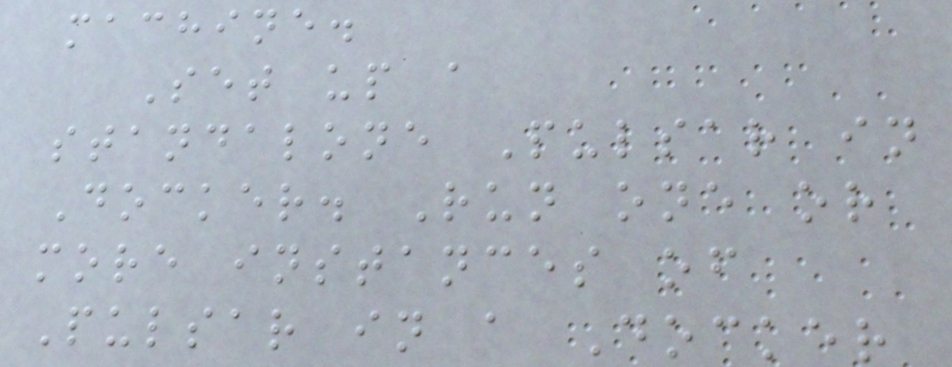machine.
Set up a
standalone Pulsar in
Docker. Run one or
more instances of
Pulsar in a Docker
